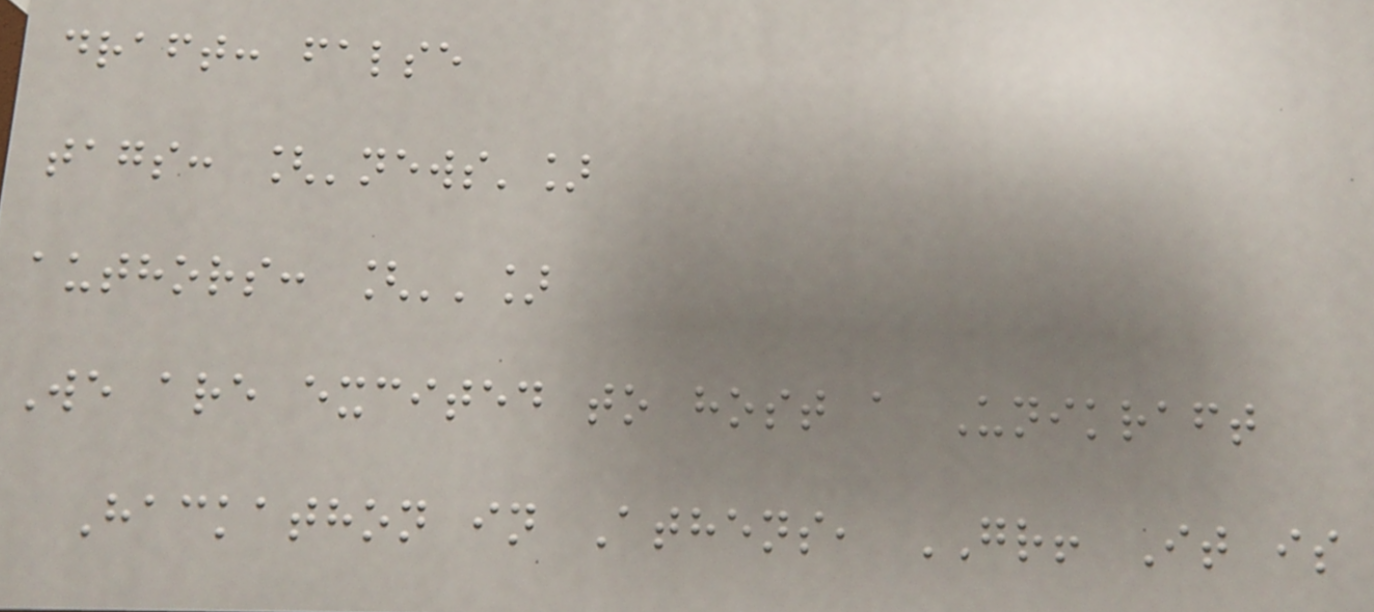draft: false
tags: ['news']
authors: ['']
We are excited to host a Unikraft
Hackathon in Athens, GR! It is
